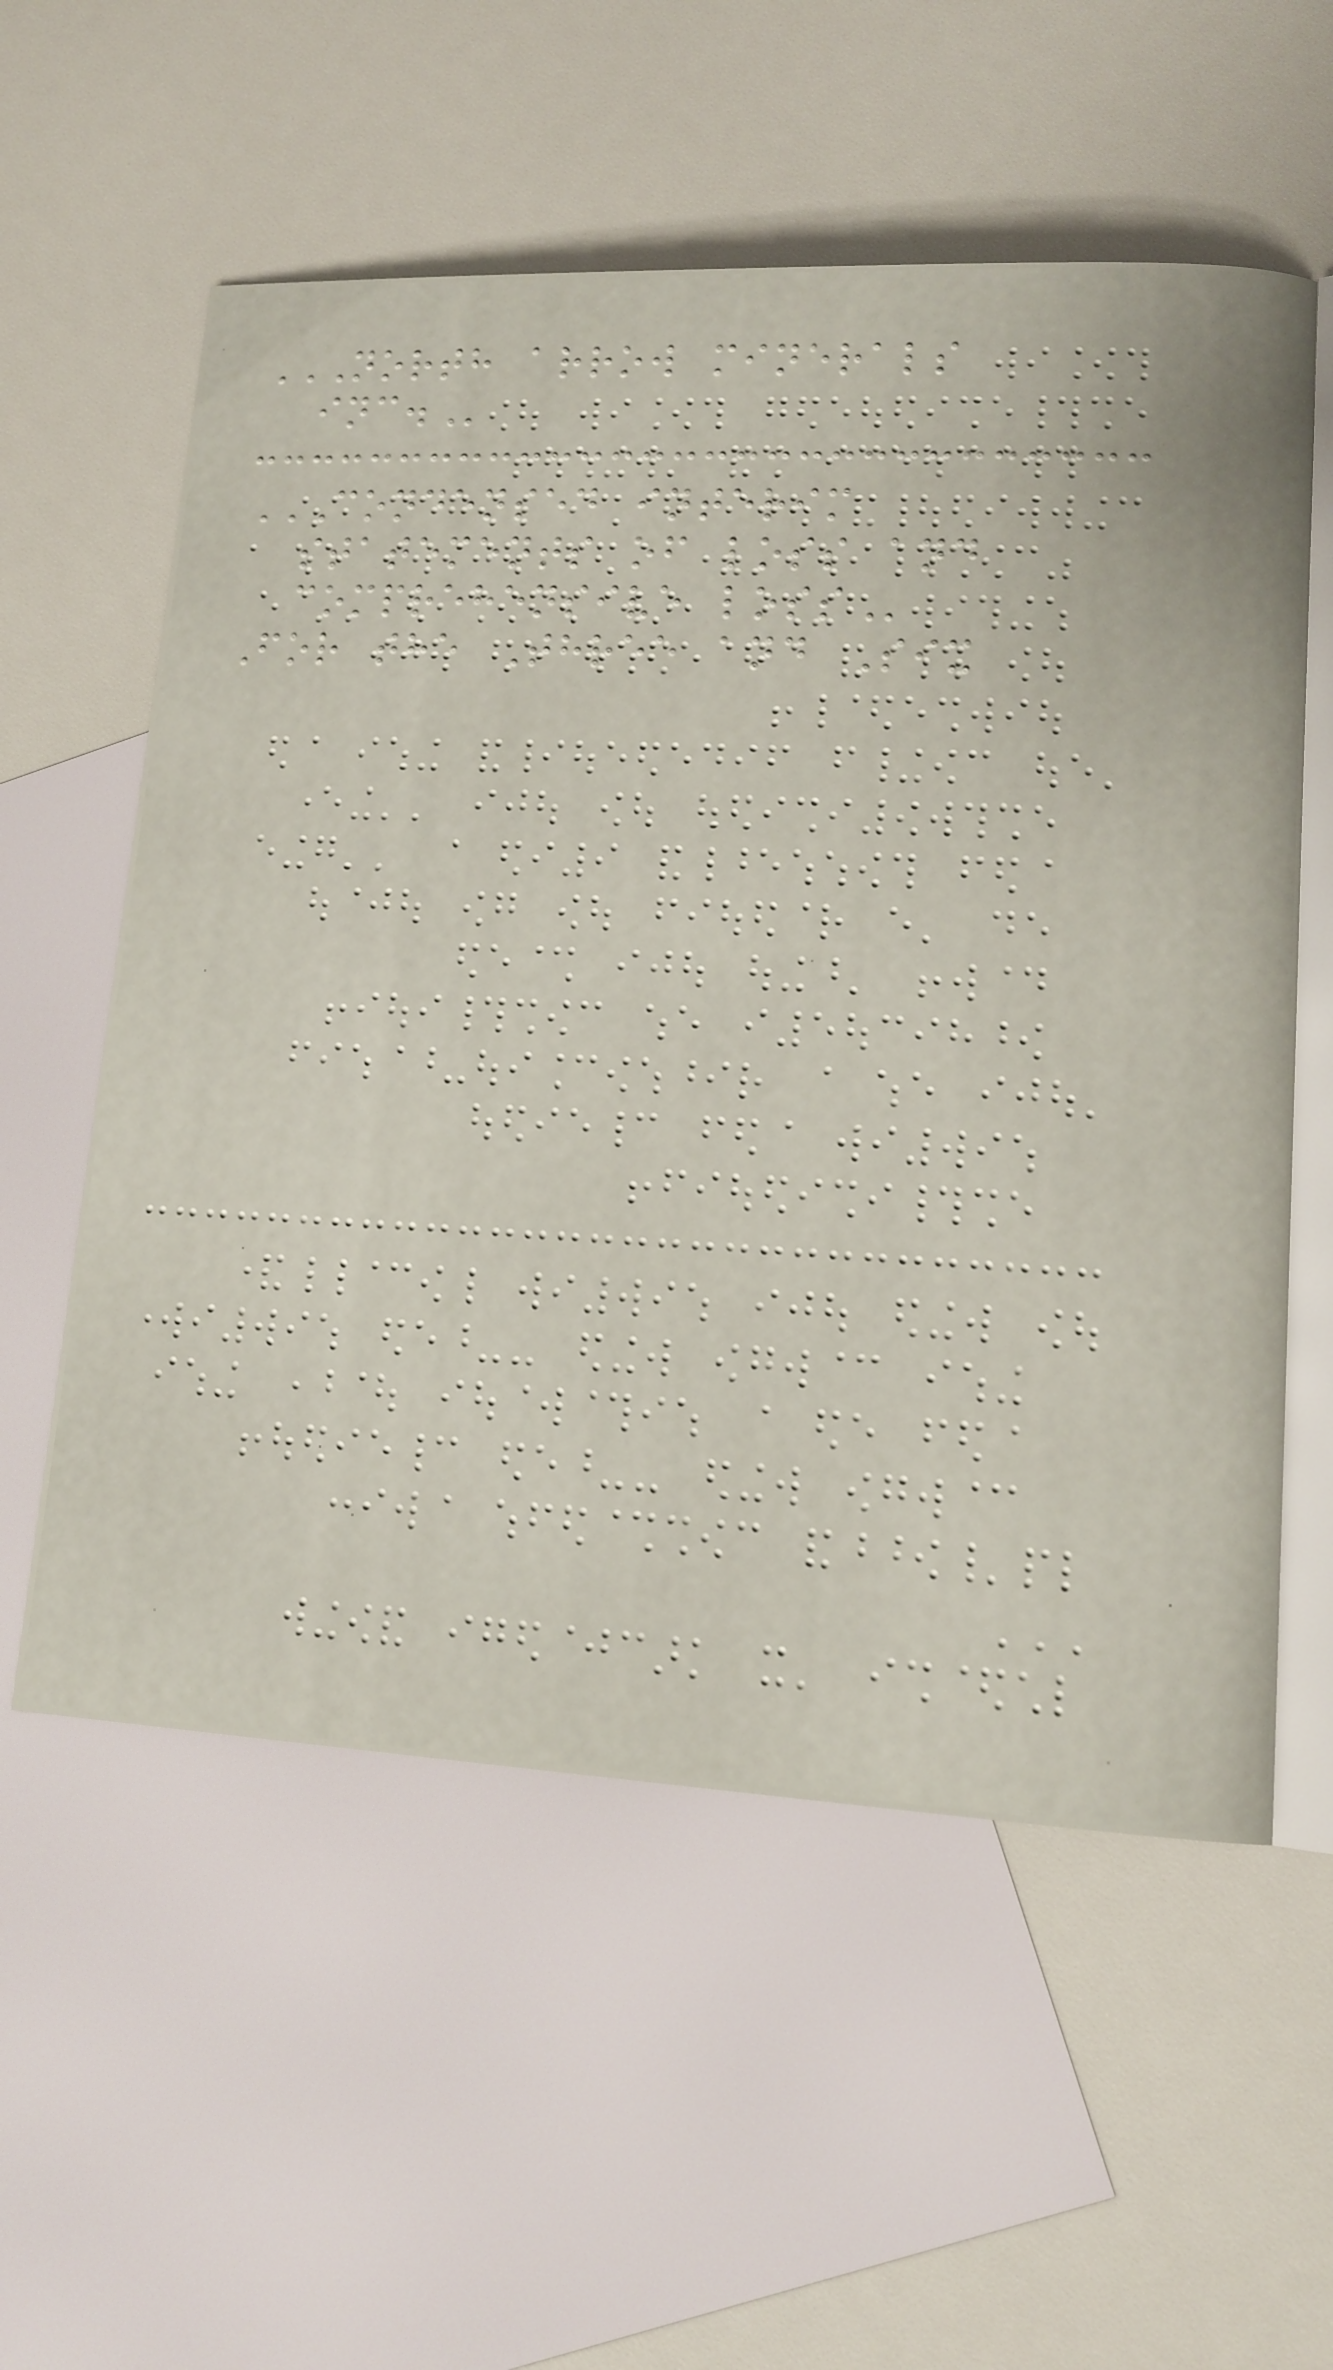NORTH ARROW MINERALS
INC.
CONDENSED INTERIM
STATEMENTS OF LOSS AND
COMPREHENSIVE LOSS
For the Three and Six
